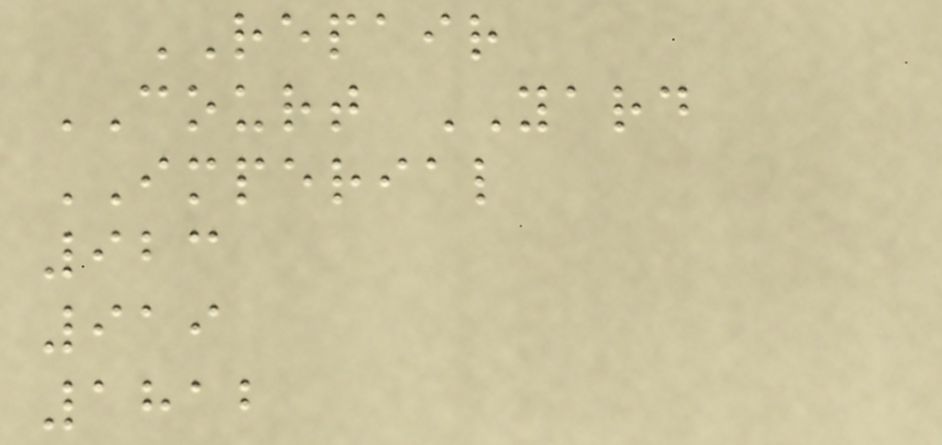REPAIR
COURT YARD
IMPERIAL
923
919
1812
